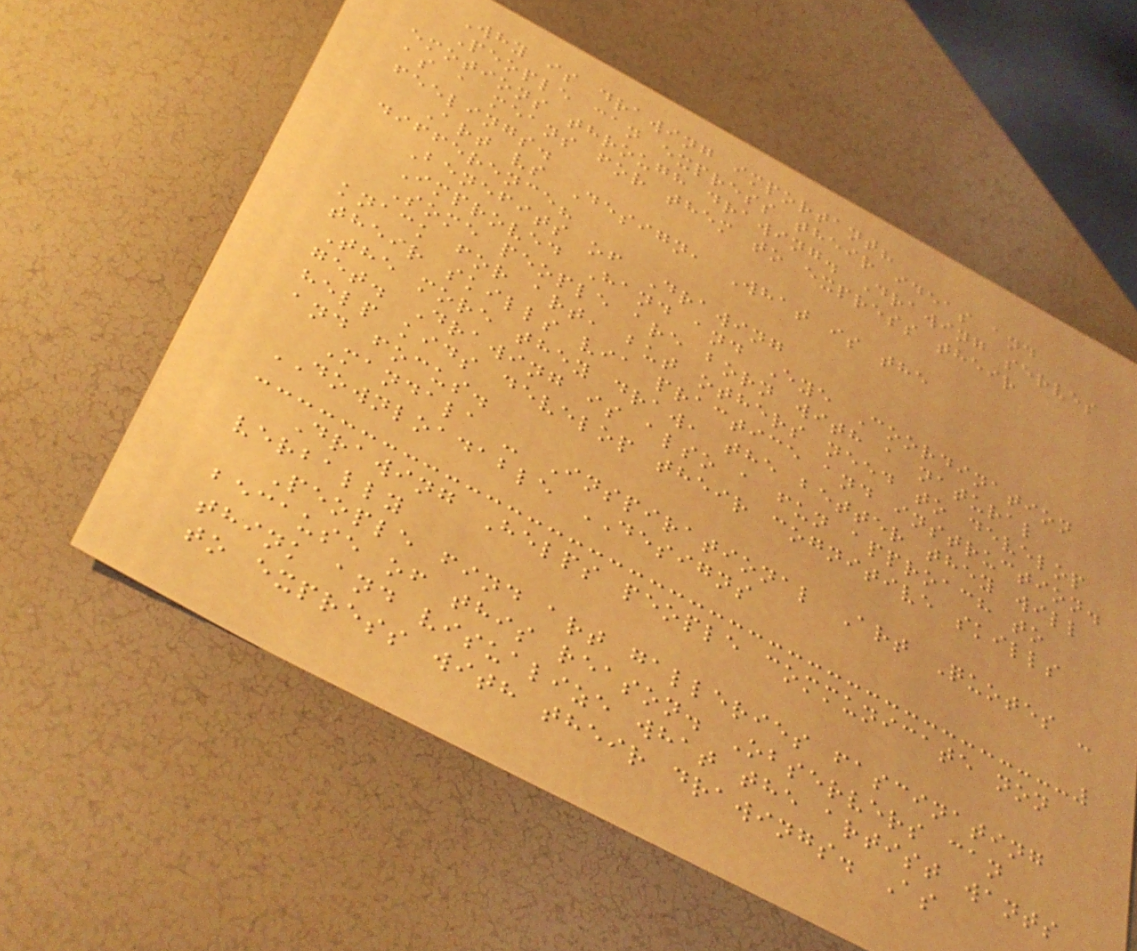Why is drawing important?
People can express their ideas and
emotions through drawing. Drawing serves
as a means for them to express their
feelings.
Art vs Design, What is the
difference?
Benefits of Drawing
Improved Hand and Eye Coordination
Some people are born with a natural
knack for art, but others need to develop
their skills via practice and instruction.
The more they draw, the better they will
get. Drawing is also a fun approach to
help kids develop their cognitive skills
and focus.
Mandala - Inspirational Art Quotes -
DOWNLOADABLE DESIGNS
Drawing Helps people communicate non
verbally
People find art galleries fascinating
because of this reason. Observers can
think and visualize what the artist wants
to express with their drawings. As
